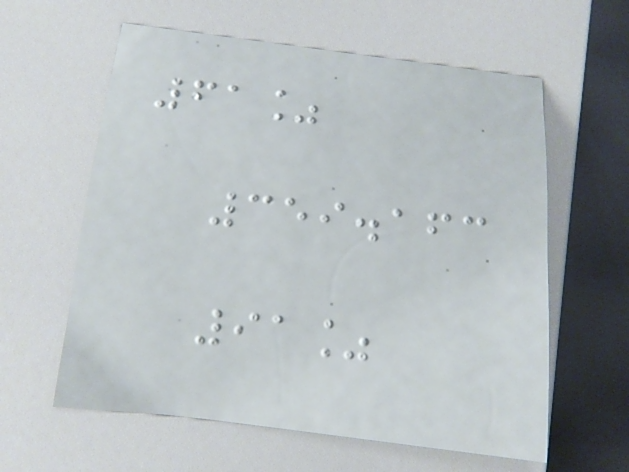61%
359.163
91%
